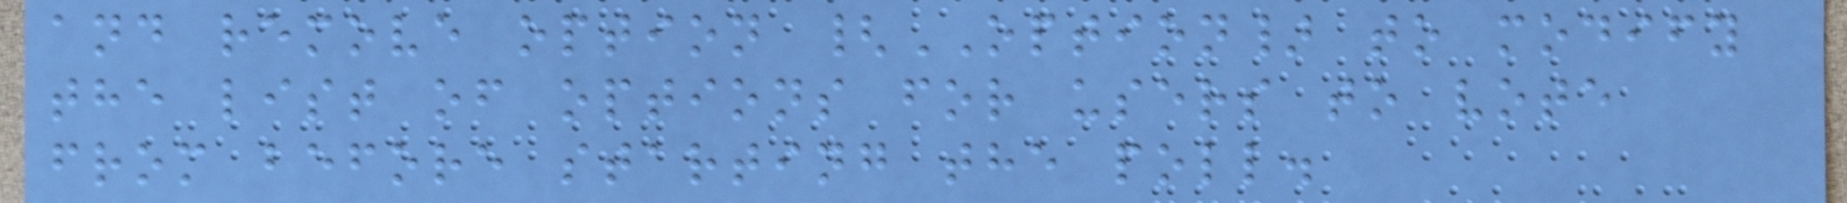and remove option {OPTION} to modify
the list of options for users to vote
from before starting the poll.
